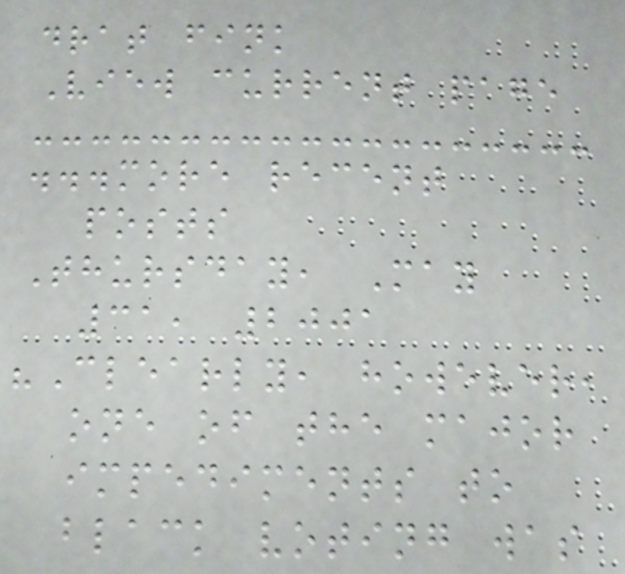drat fink
View current page
...more recent
posts
Thursday, May
31, 2001
"Clearly, however,
one of the major
impediments to
black voting was
